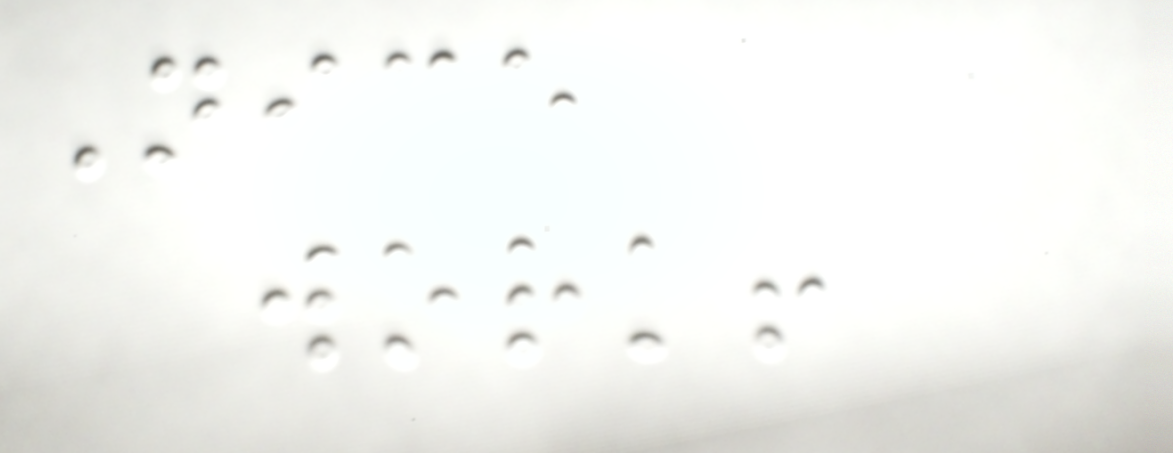Nice
work!
